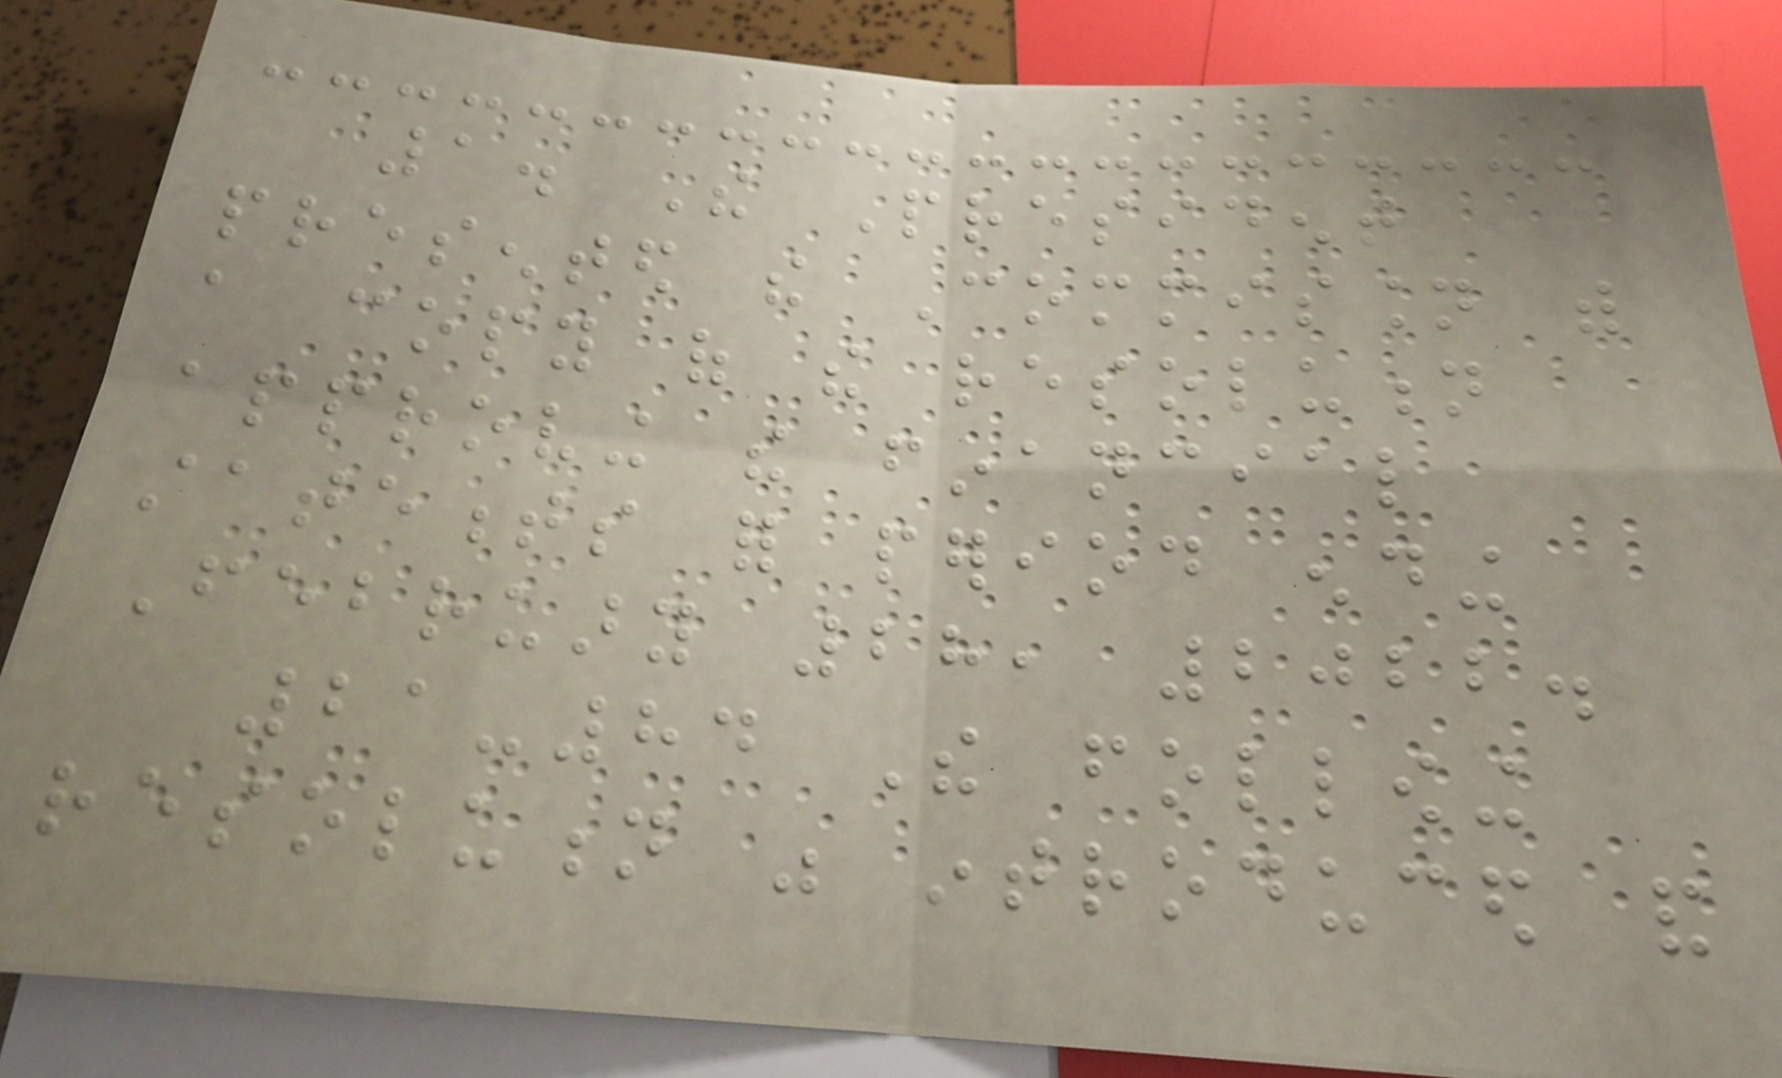1. The President
presented the Commission with
a copy of the resolution
approving the financial
statements for period ending
February 28, 2022.
21-84 The following
resolution was introduced and
